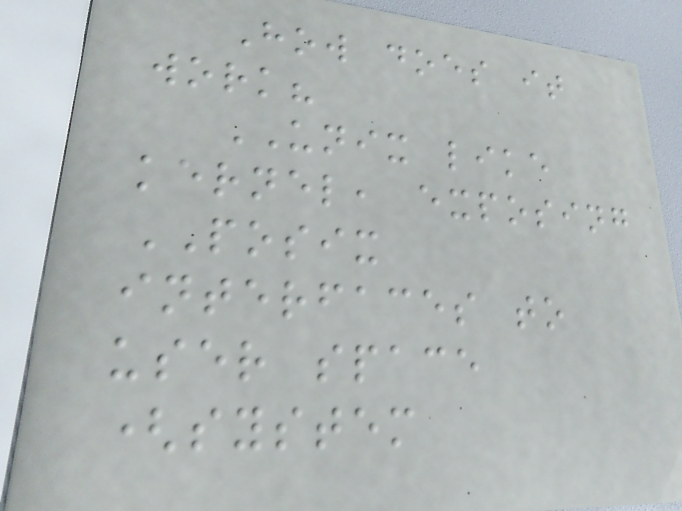How does it
work?
UNIX like
kernel, exposing
POSIX
interfaces to
user space
(system
